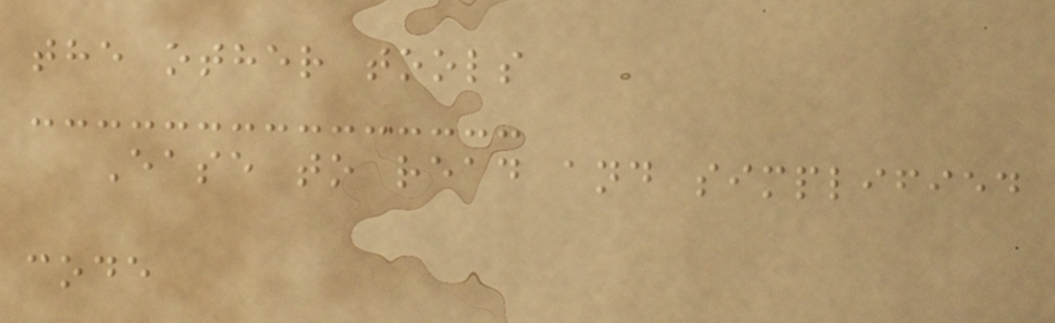the other tools
Ease to read and simplified
code
